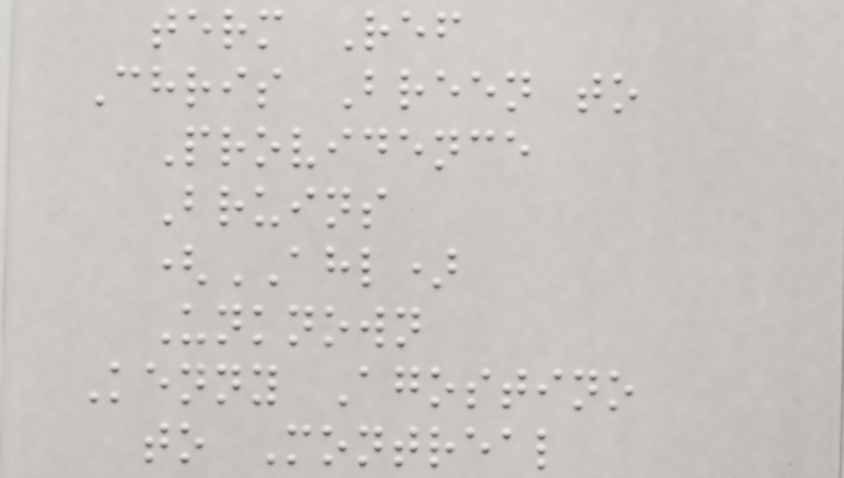term Ref
Chris Breen to
Providence
Bruins
(AHL)
Unknown
Kenny Agostino
to Montreal
